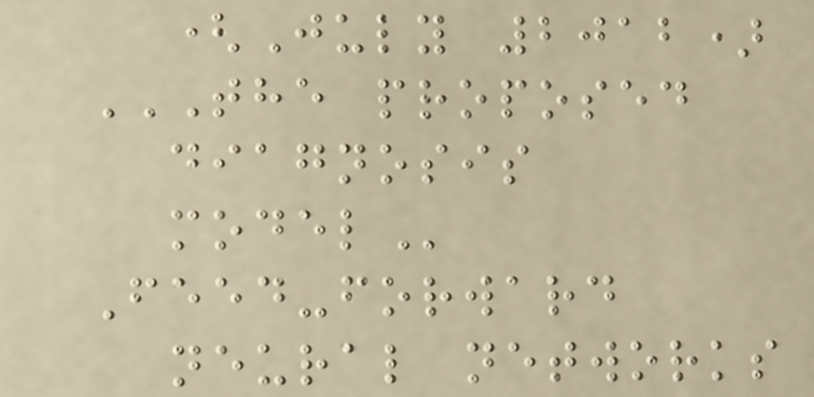(July 2012)
THE PROPOSED
DIAGNOSIS
MODEL
Feed-forward
neural networks
